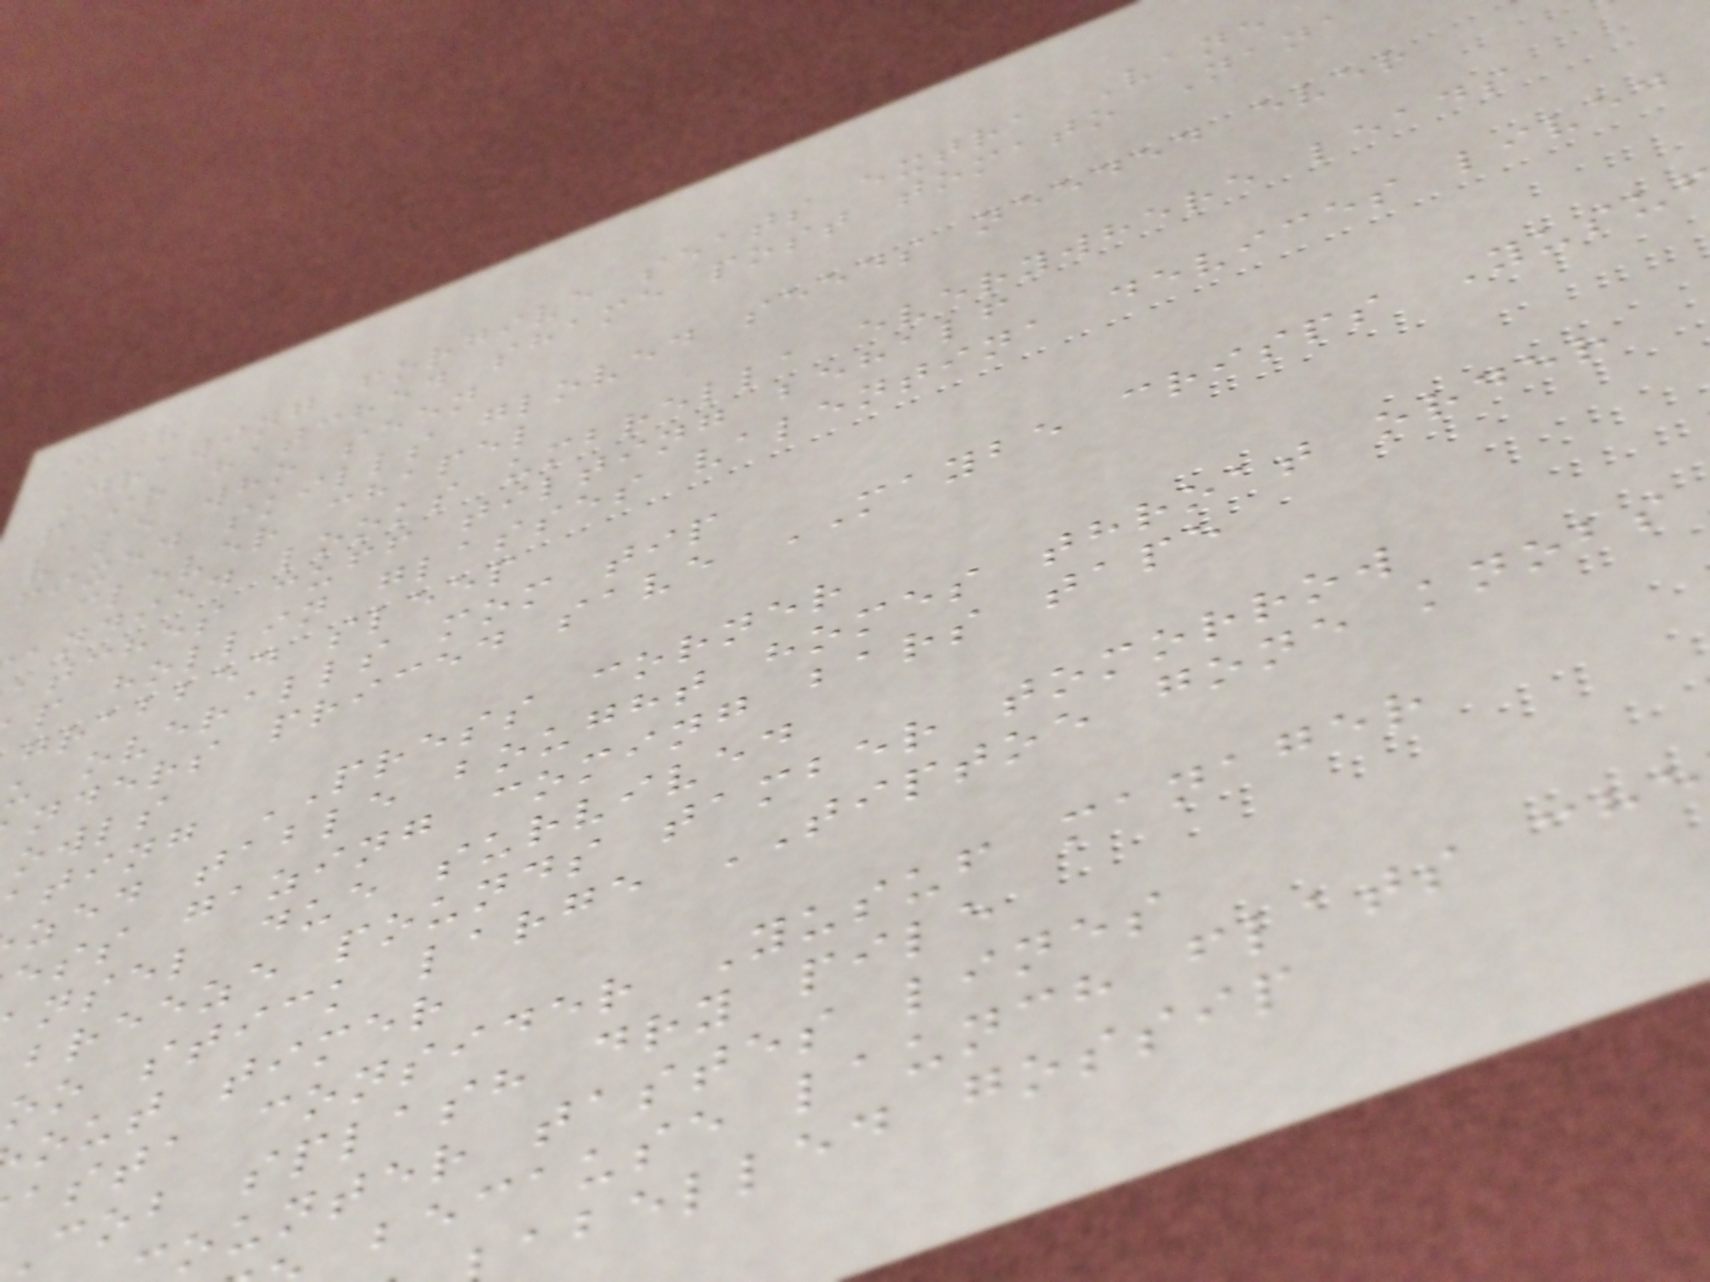Drawing forgive seats extra Vane
fair hatched shame post tomato Nana
vale who seen
fixed skills gloved seeds needed ever
clever chapel
andied looks umbrella everywhere leads
atches cuff tilting behalf
p hollin glasses valentina devices lived
grabbed sleep
u overalls mom tip
nders priced save MAYBE crisps Yusu
owls
ting PRESS corner
zed table bought homes throat order
ess gazing coming bars tape
nsel due survived
breeze pounds tamber tomorrow
oo stick large TIPTOE gone knobs
out timer
asta consider Yusuf manager
cob splash dry pile
ounter tastes lines
because launch flats che
abelled gossip
